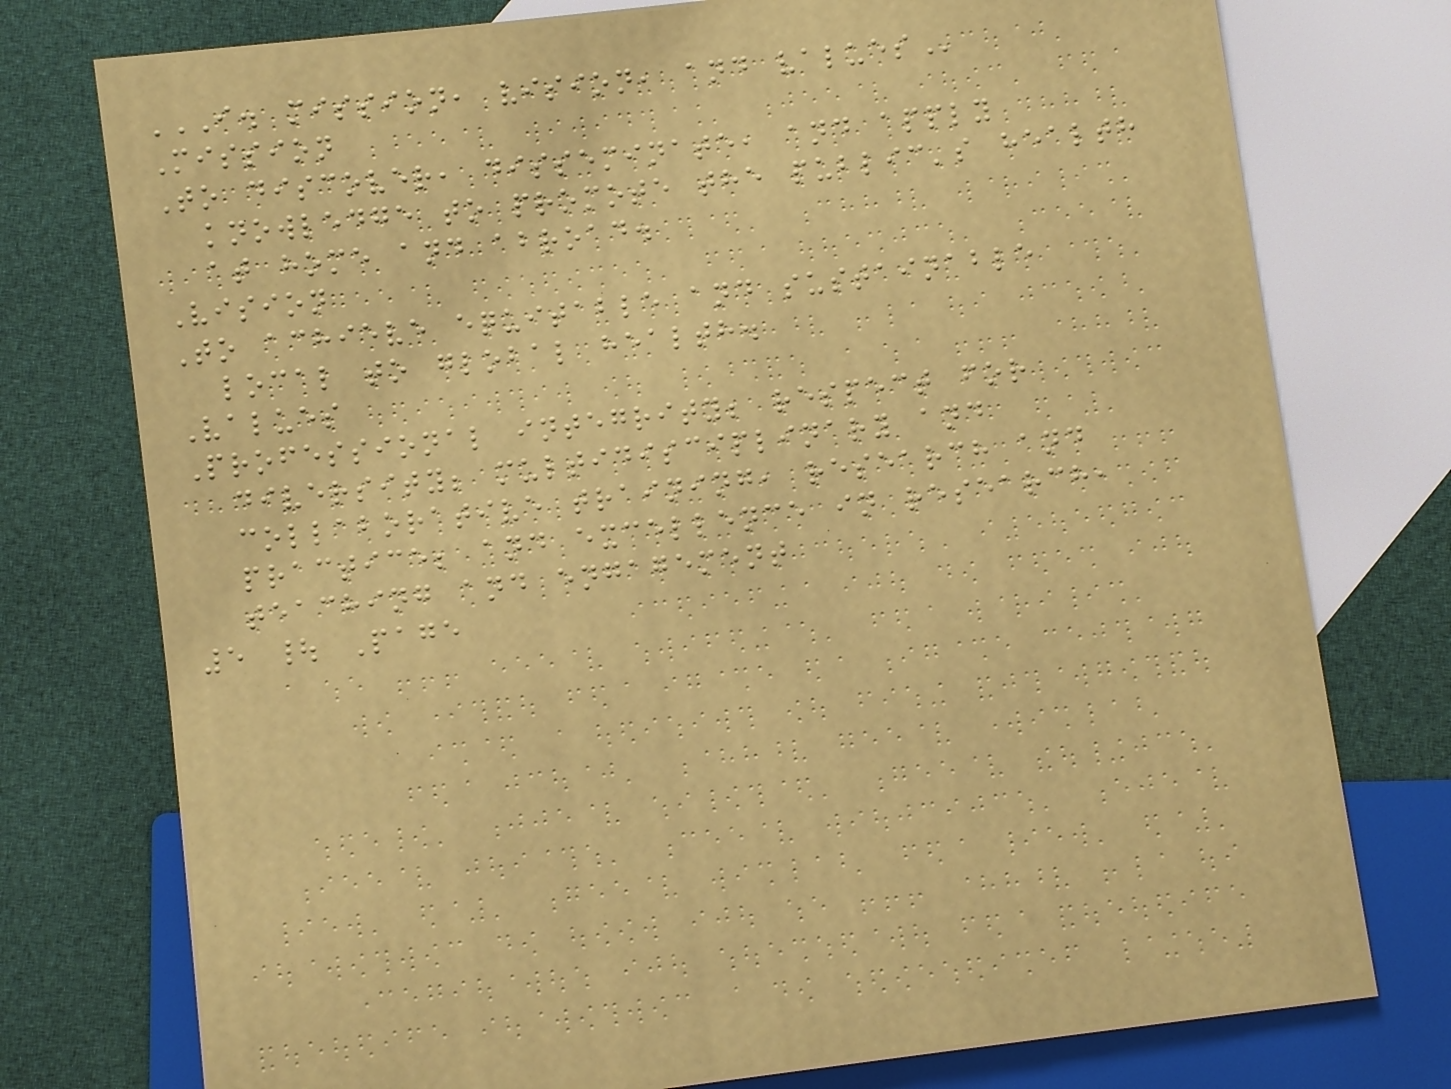I. MISSION, VISION, AND VALUES
Mission
To discover, disseminate, and apply
knowledge to promote the public's health
at home and abroad.
Vision
To achieve equitable and sustainable
local to global health.
Values
Professional integrity; respect for
diversity; multidisciplinary and
collaborative training, research and
practice; and excellence in research,
teaching and engagement
5 | Page
